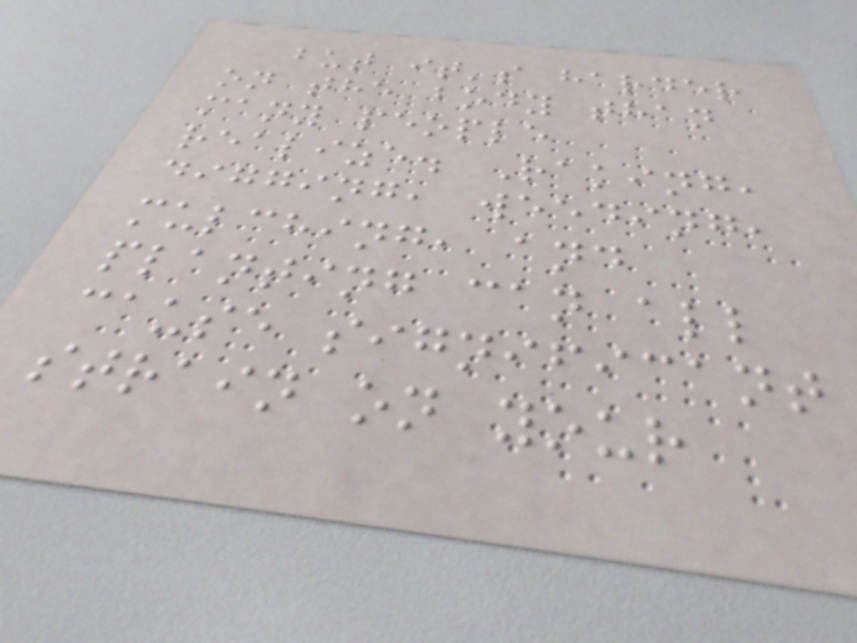but it's harder
on the body than
many people
realize. Raking,
digging, weeding,
mulching, and
planting can all
cause significant
strain on your
